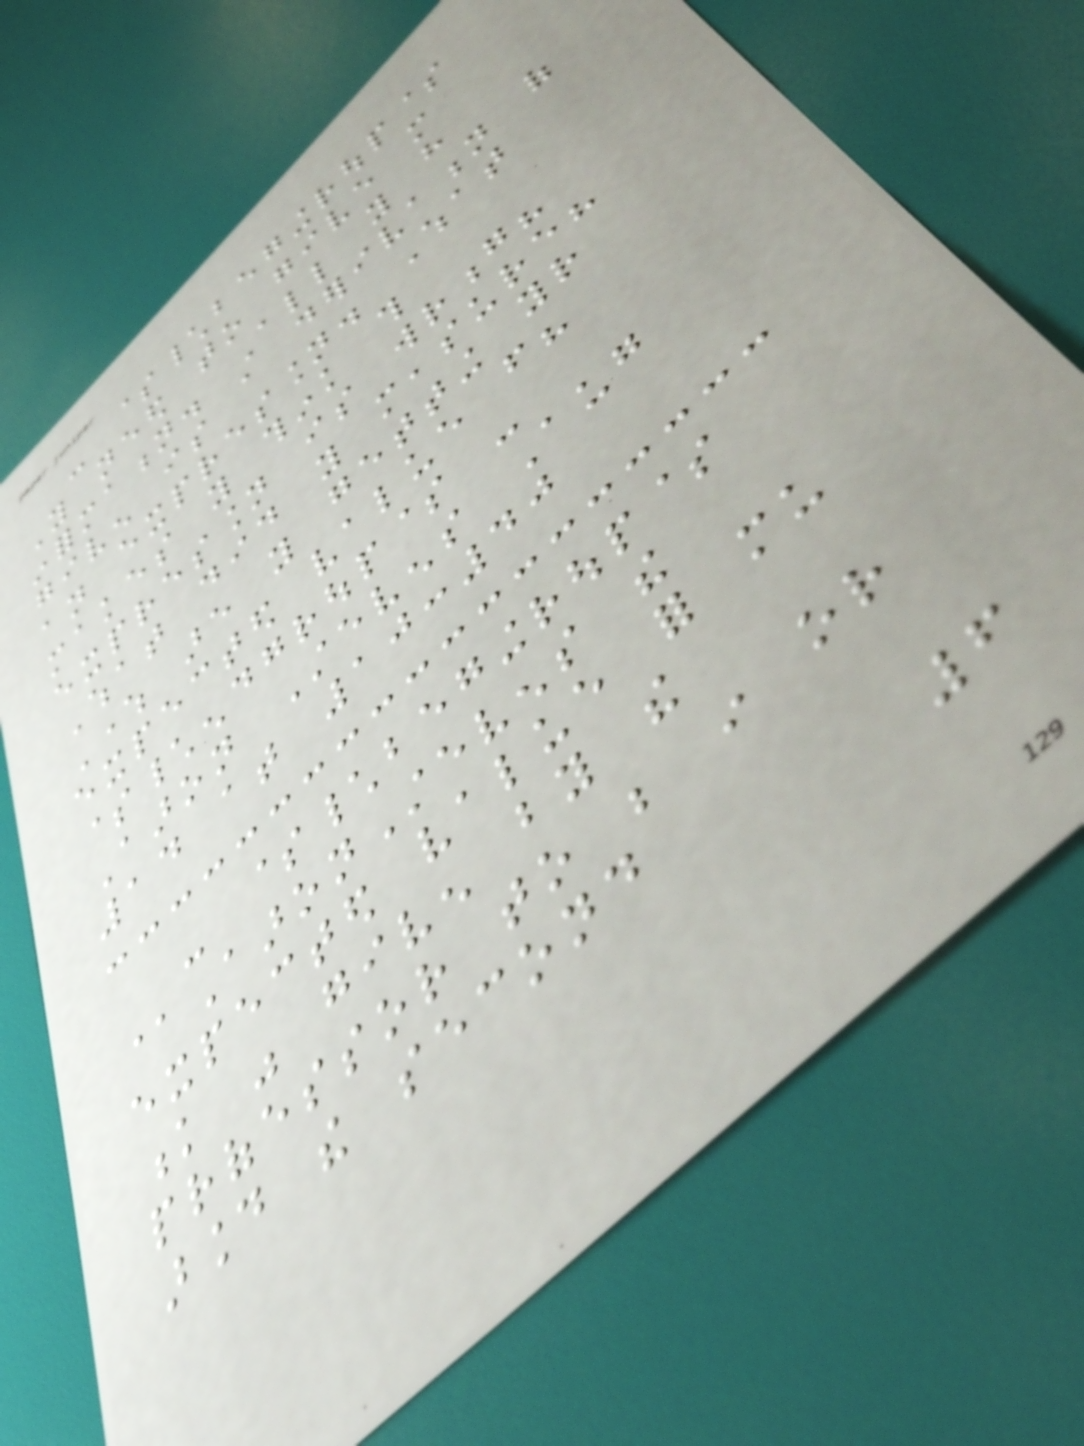- $\begingroup$
You need to give more
information. All you have
given is a derivation of
an expression. What
makes you think this
expression is wrong?
What did you measure?
Where are you getting your
expected value from?
$\endgroup$ -
Aaron Stevens Aug
14 at 10:40
- $\begingroup$
@AaronStevens the
expected value for mu
k was given by the
professor to be in or
around the second
6
